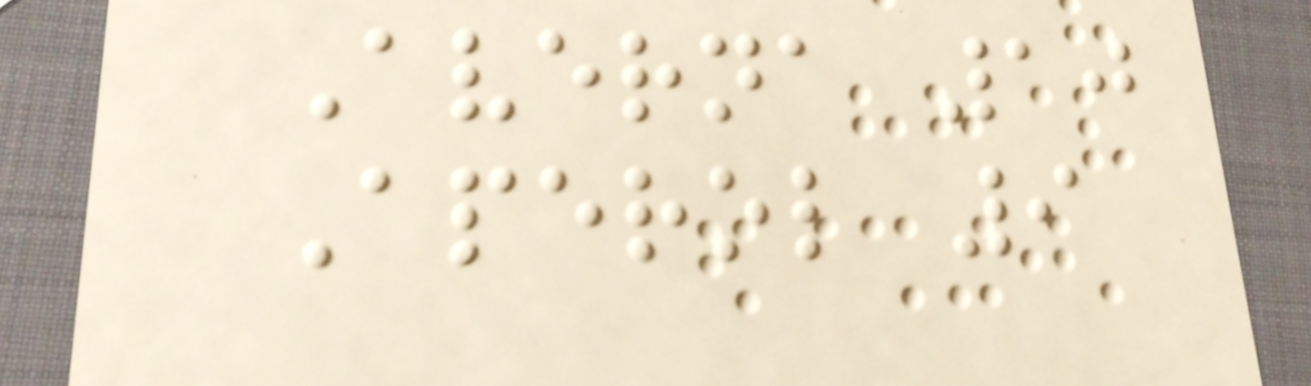Averna 10
Aperol 9
